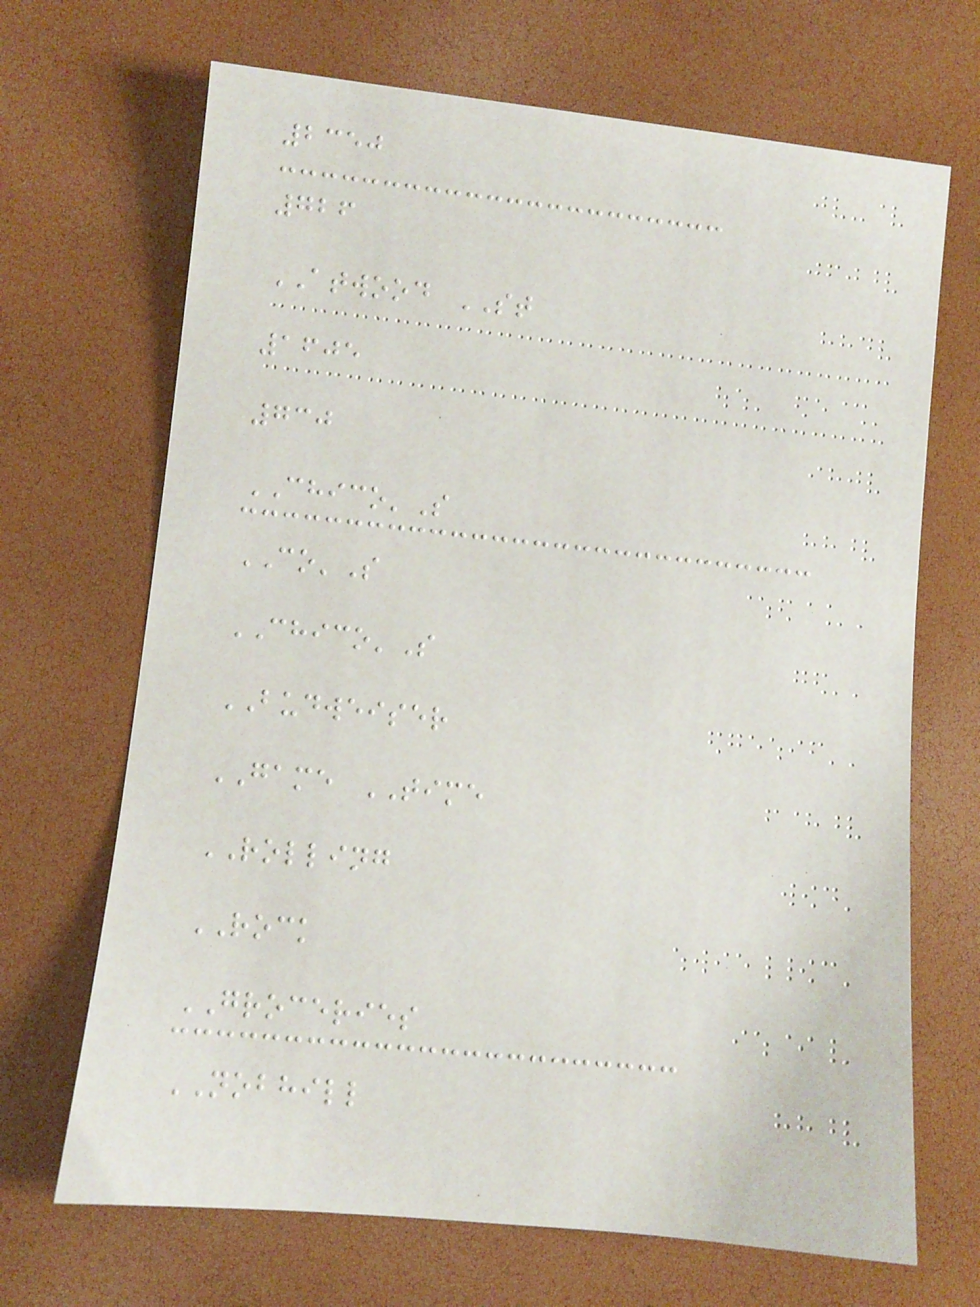2350
726
ATWOOD ST
1605
730
CHICO'S
CO'S
CHICO'S
BUDWEISER
GAME TIME
ROLLING
ROCK
GROCERIES
NOBHILL
